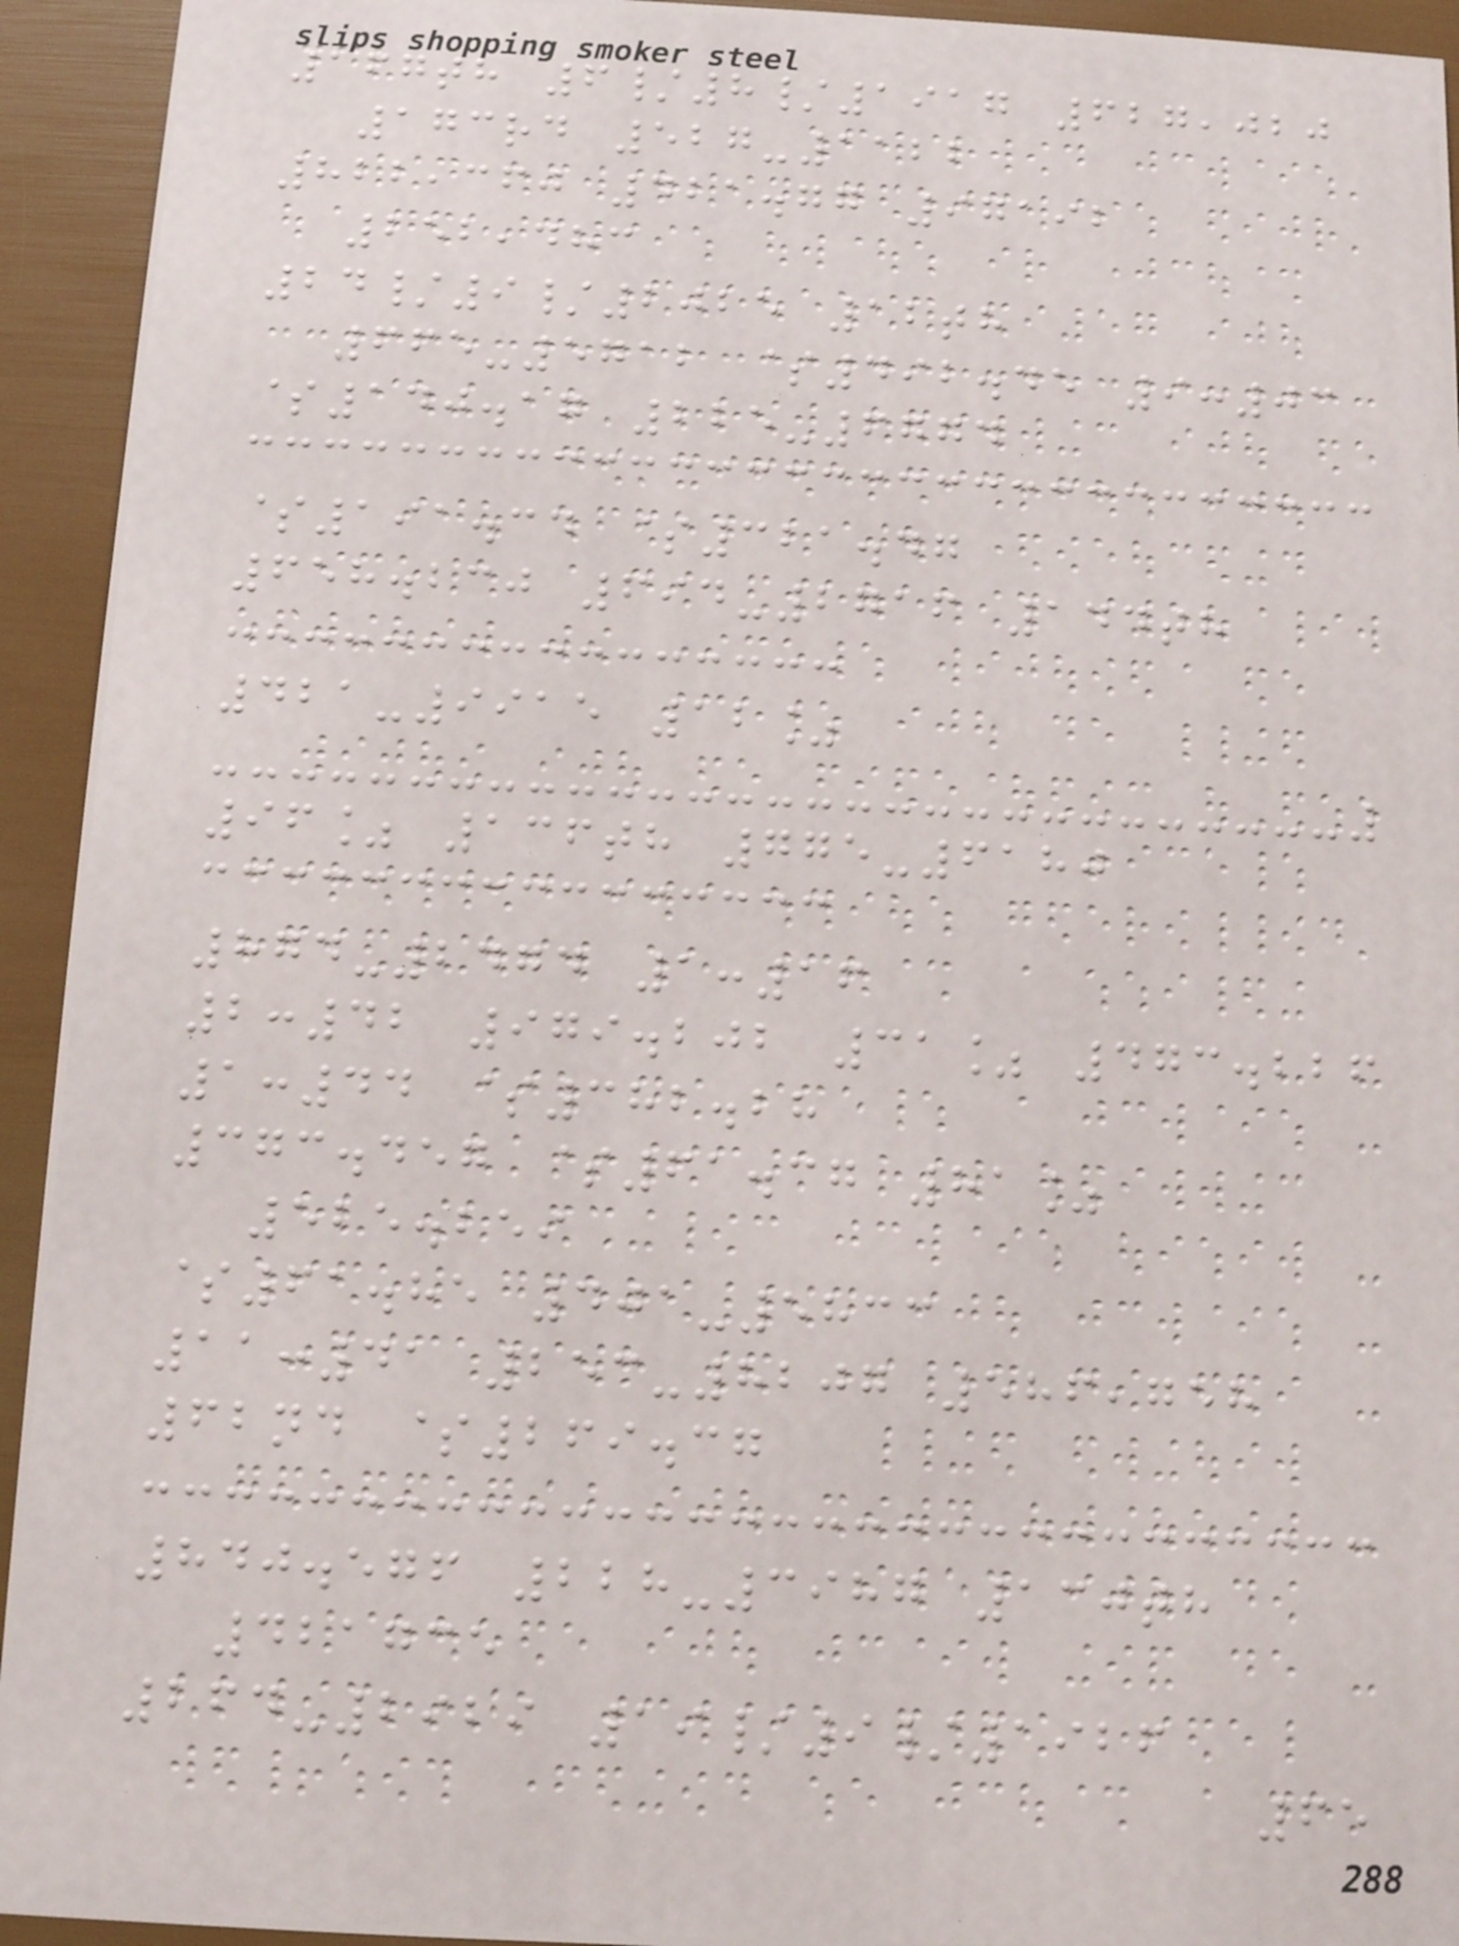167th 6/8/1917 627,020
173rd 527-1122
822,360 421.77 97192
252,483
24/9/2025 12th
665-5712 $492.45 9:03
$140.17 225-6774
$191.34 $321.47
658.230 694-2716 144th
421-9915 12%
96% 136th 775-6180
874-2474 1:16
2:42 979.202 31% 473.226
1:44 $382.28
373.457 $61.37 81%
525.259
$61.85 401-5833
11:41 253-8207 586,758
62nd $269.37
840.576 228-3987 130th
421735
264-2929 19/9/1926
65
